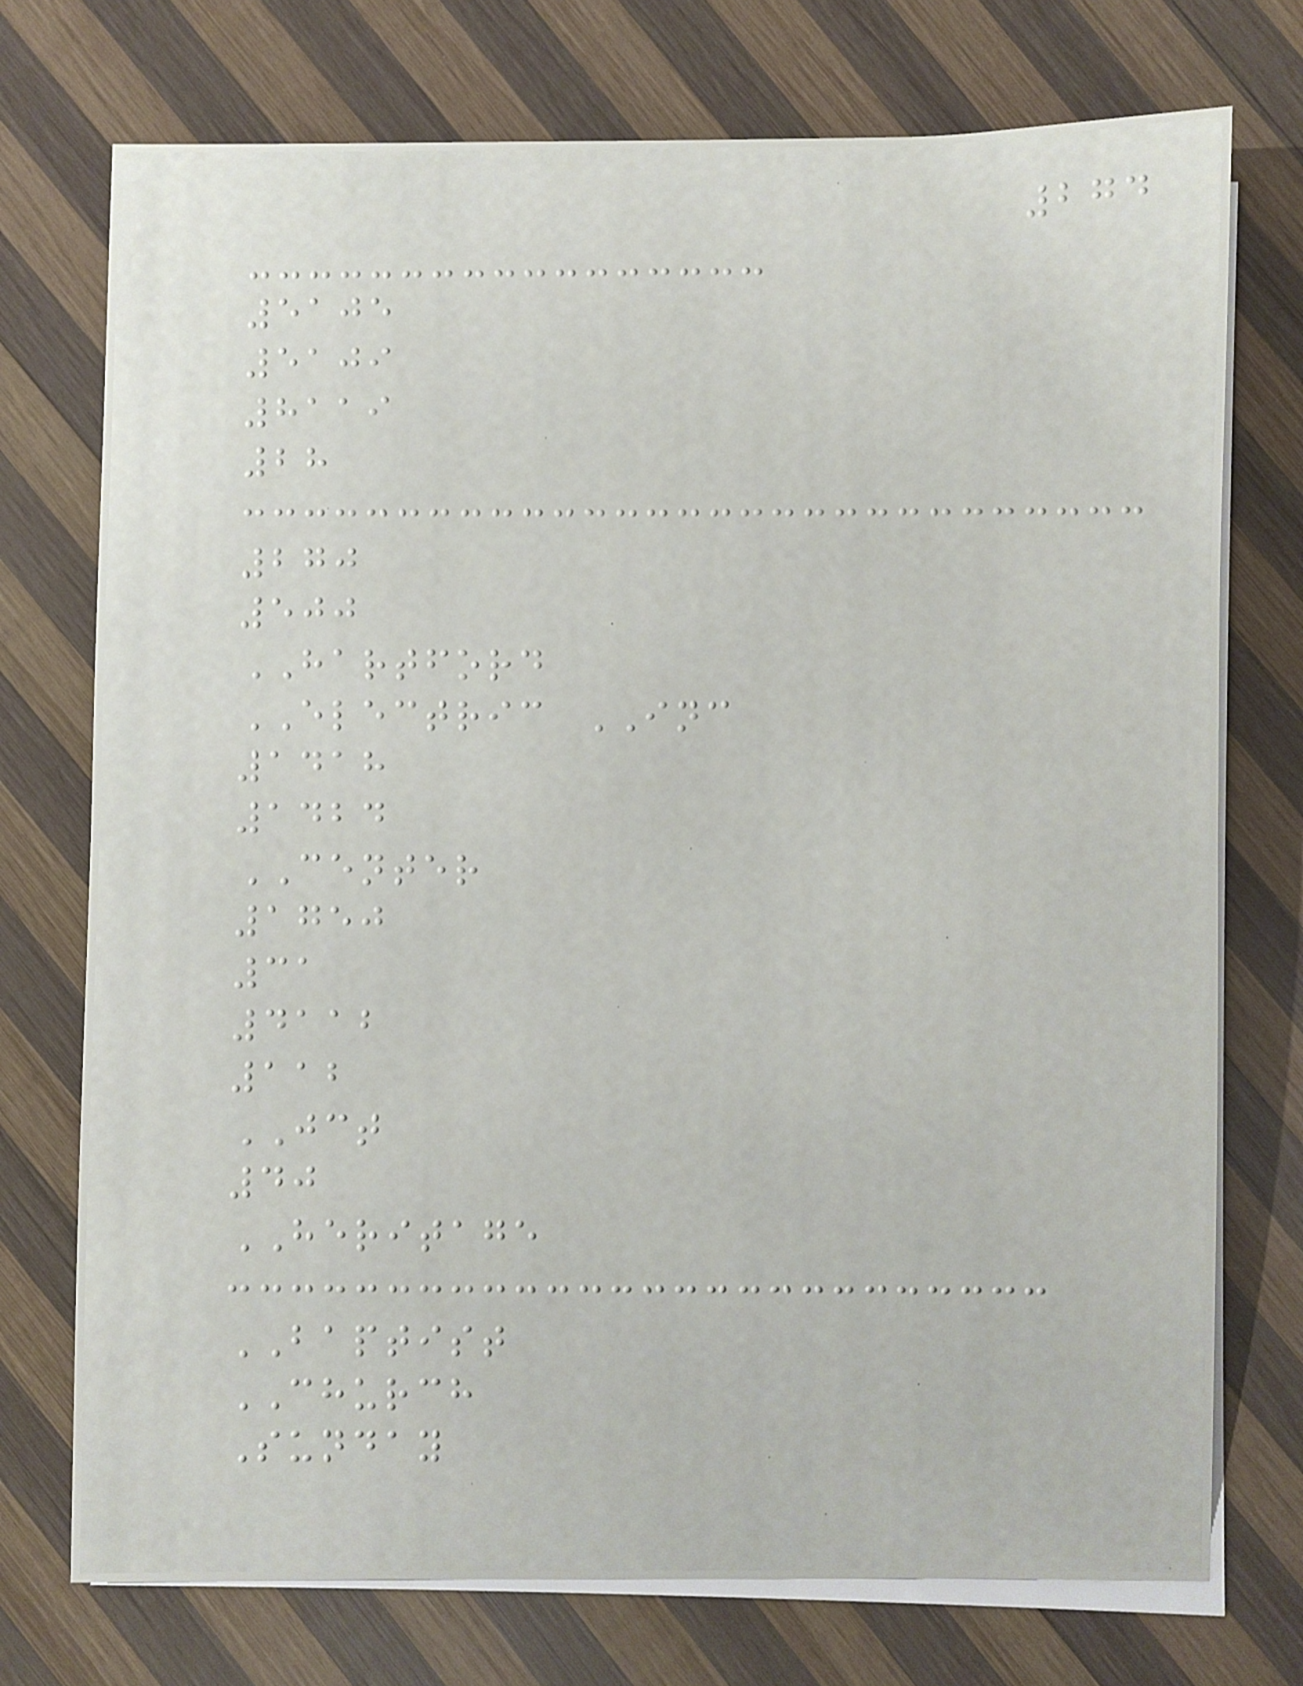274
5105
5109
8119
28
270
500
HARTFORD
ELECTRIC INC
1418
1424
CENTER
1750
31
4112
112
JCT
40
HERITAGE
BAPTIST
CHURCH
Sunday
